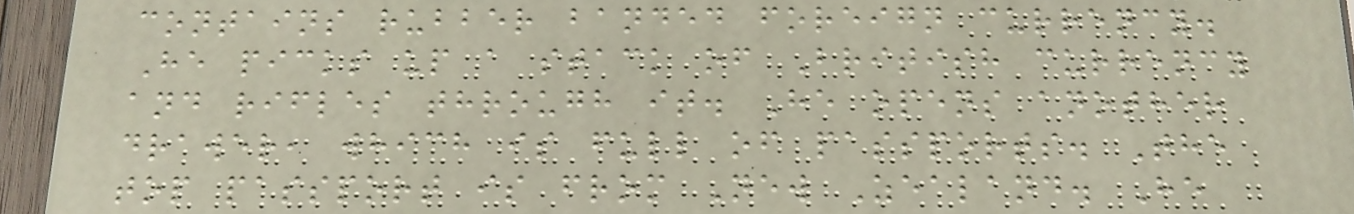contains rubber banded foreign currency.
He picks up a stack of British currency
and rifles through it. He opens another
drawer, which is full of passports. The
top passport is from New Zealand. He
